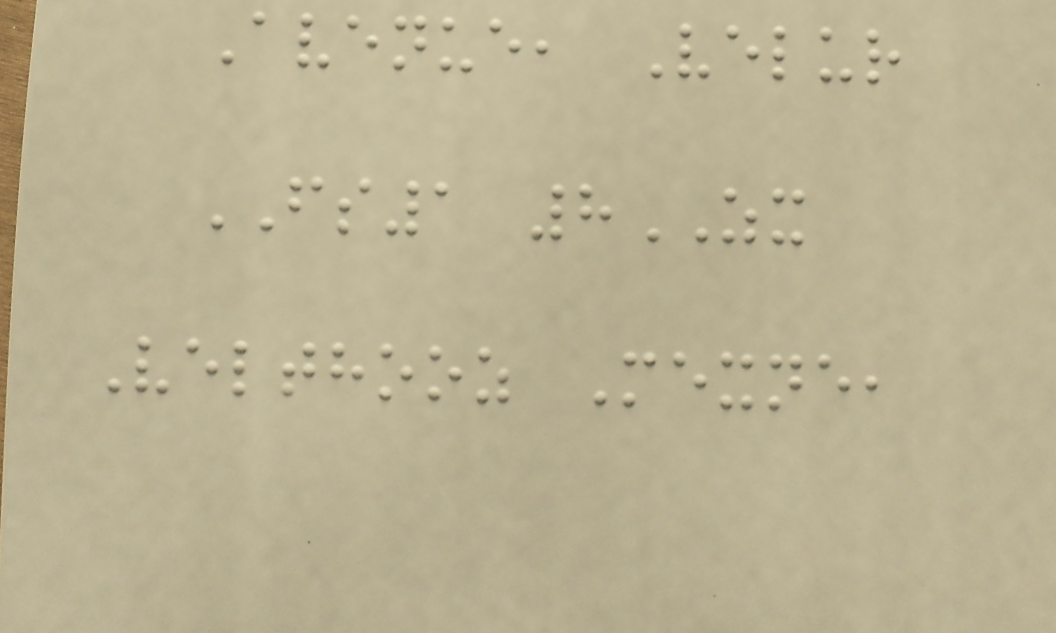Avenue, Velur
FS1 8ZX
Velthooz Mexne,
